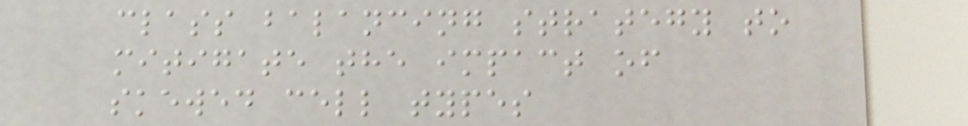class balancing strategy to
mitigate the impact of
skewed cell types
